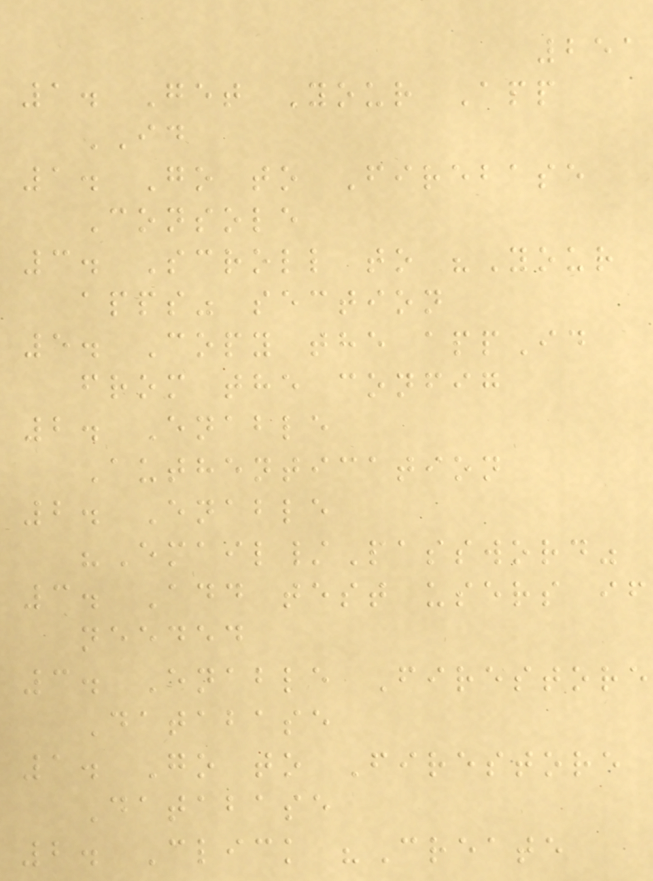251
1. Get Your App
ID
1. Go to Firebase
Console
3. Scroll to "Your
apps" section
5. Copy the appId
from the config
2. Enable
Authentication
2. Enable
"Email/Password"
3. Add test users if
needed
3. Enable Firestore
Database
1. Go to Firestore
Database
2. Click "Create
